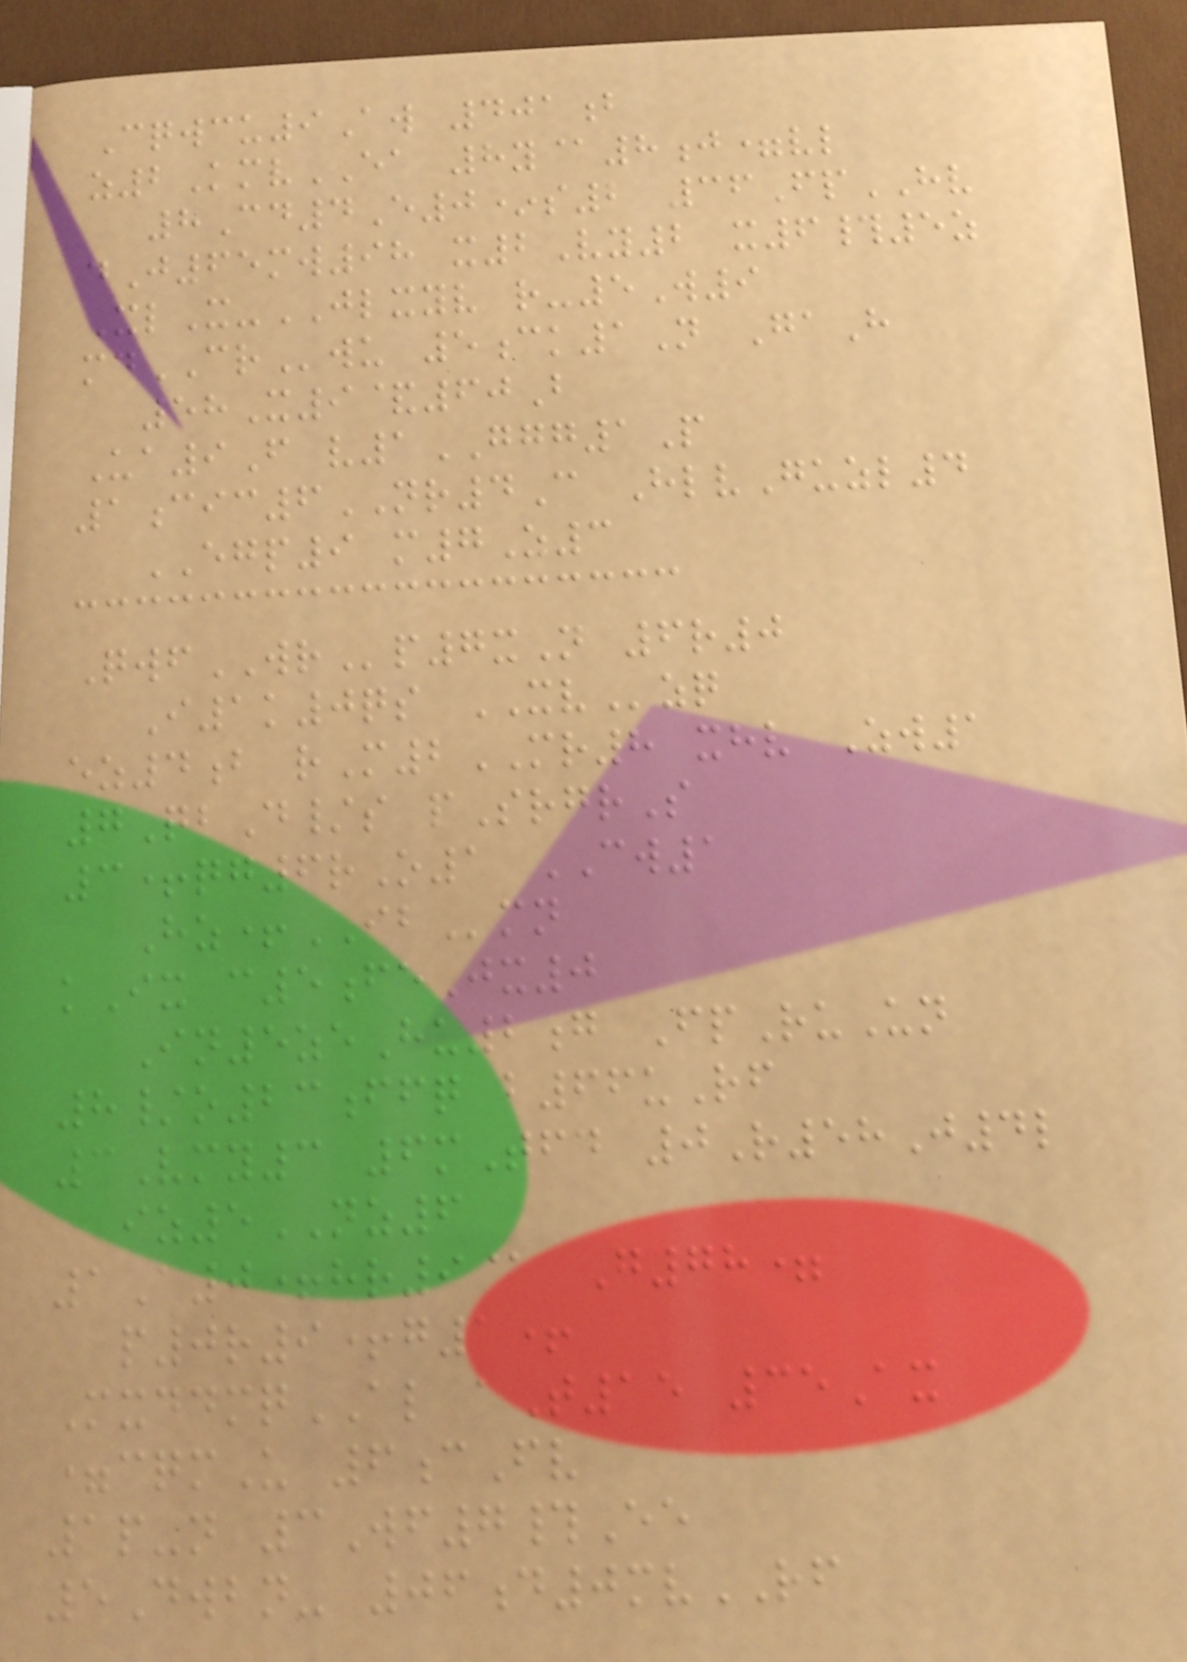Cqwcu9Aw 401b
z2KmvEA 8y@8j=vl
8Cd4E0*s2 36FpHV
dJ65mw98 x2Vy2 x6#5z
XlX-JLXYV r-5W9
mdCRwu 5ck1N GaH
58X9&60B
Ua9F v1GGG1P
1cic6NR4C HlvGuzl4
EGP9 m7Z3
QwfWRp7xN 6r0
I1k0qs XVzq
ez4b rM2MR8 xhv Zw1
7QbD/s pSrgrS
3+qg6rO1 CW1
Hz+IBmn
kIx c5feJx0
In5zeHu2g FpRuUn
8/o23ffq b66uRf
3Vmy3 6mTfd 0R58J4l
iz5NZ6
1A0+hr9@ G78=
p0r9+g1+
MxddmqAL aT15 35Ax
=cqmU 6cFv
1p-n 3Wf7#Ee
5Dwbn- 06d0mvRF
